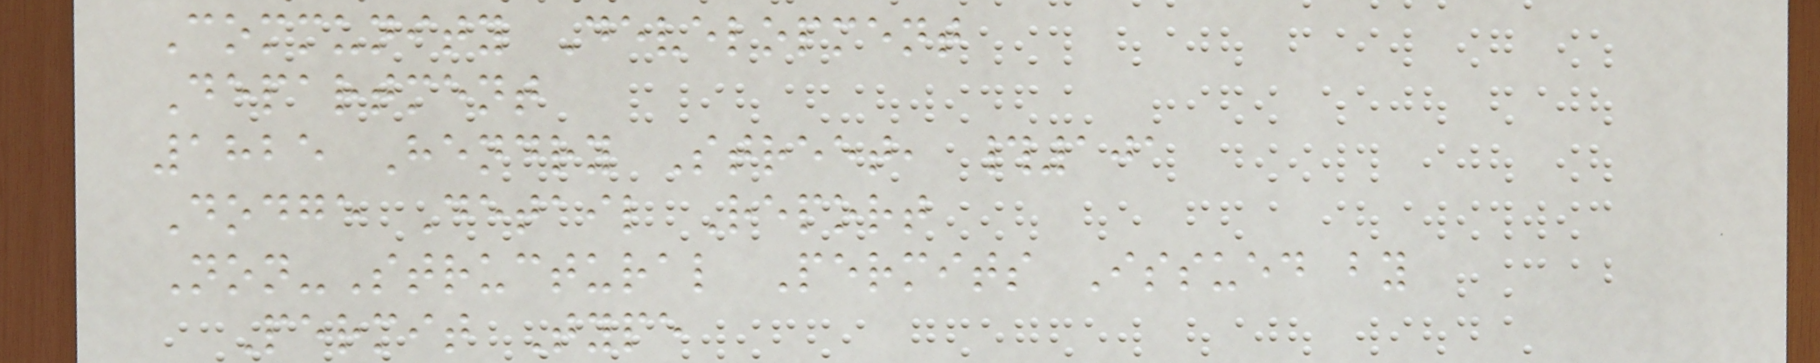Community Development
Department
1825 Hendry Street, #101
Dodge Detail Report
Non-Structural Permits Issued by
Permit Type
